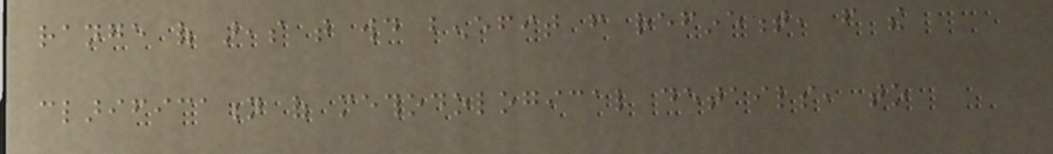range of areas that would benefit from refinement, from the
clarification of methodological details, to
